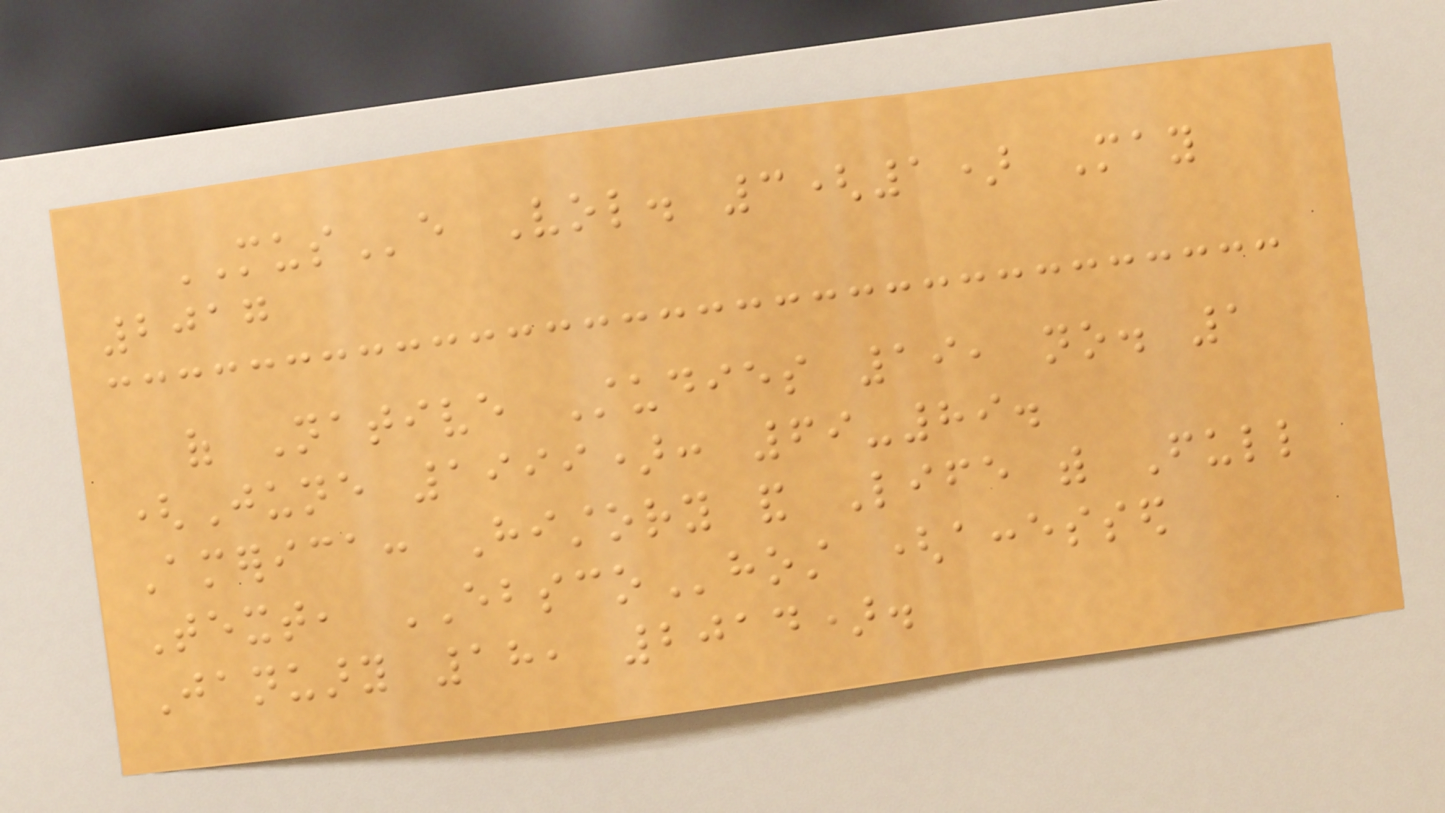MUSe Vol. 3(1) May
2017
of Native Studies 19, no. 1
(June 1999): 69-89.
America: History and Life with Full
Text, EBSCOhost (accessed
January 18, 2014).
